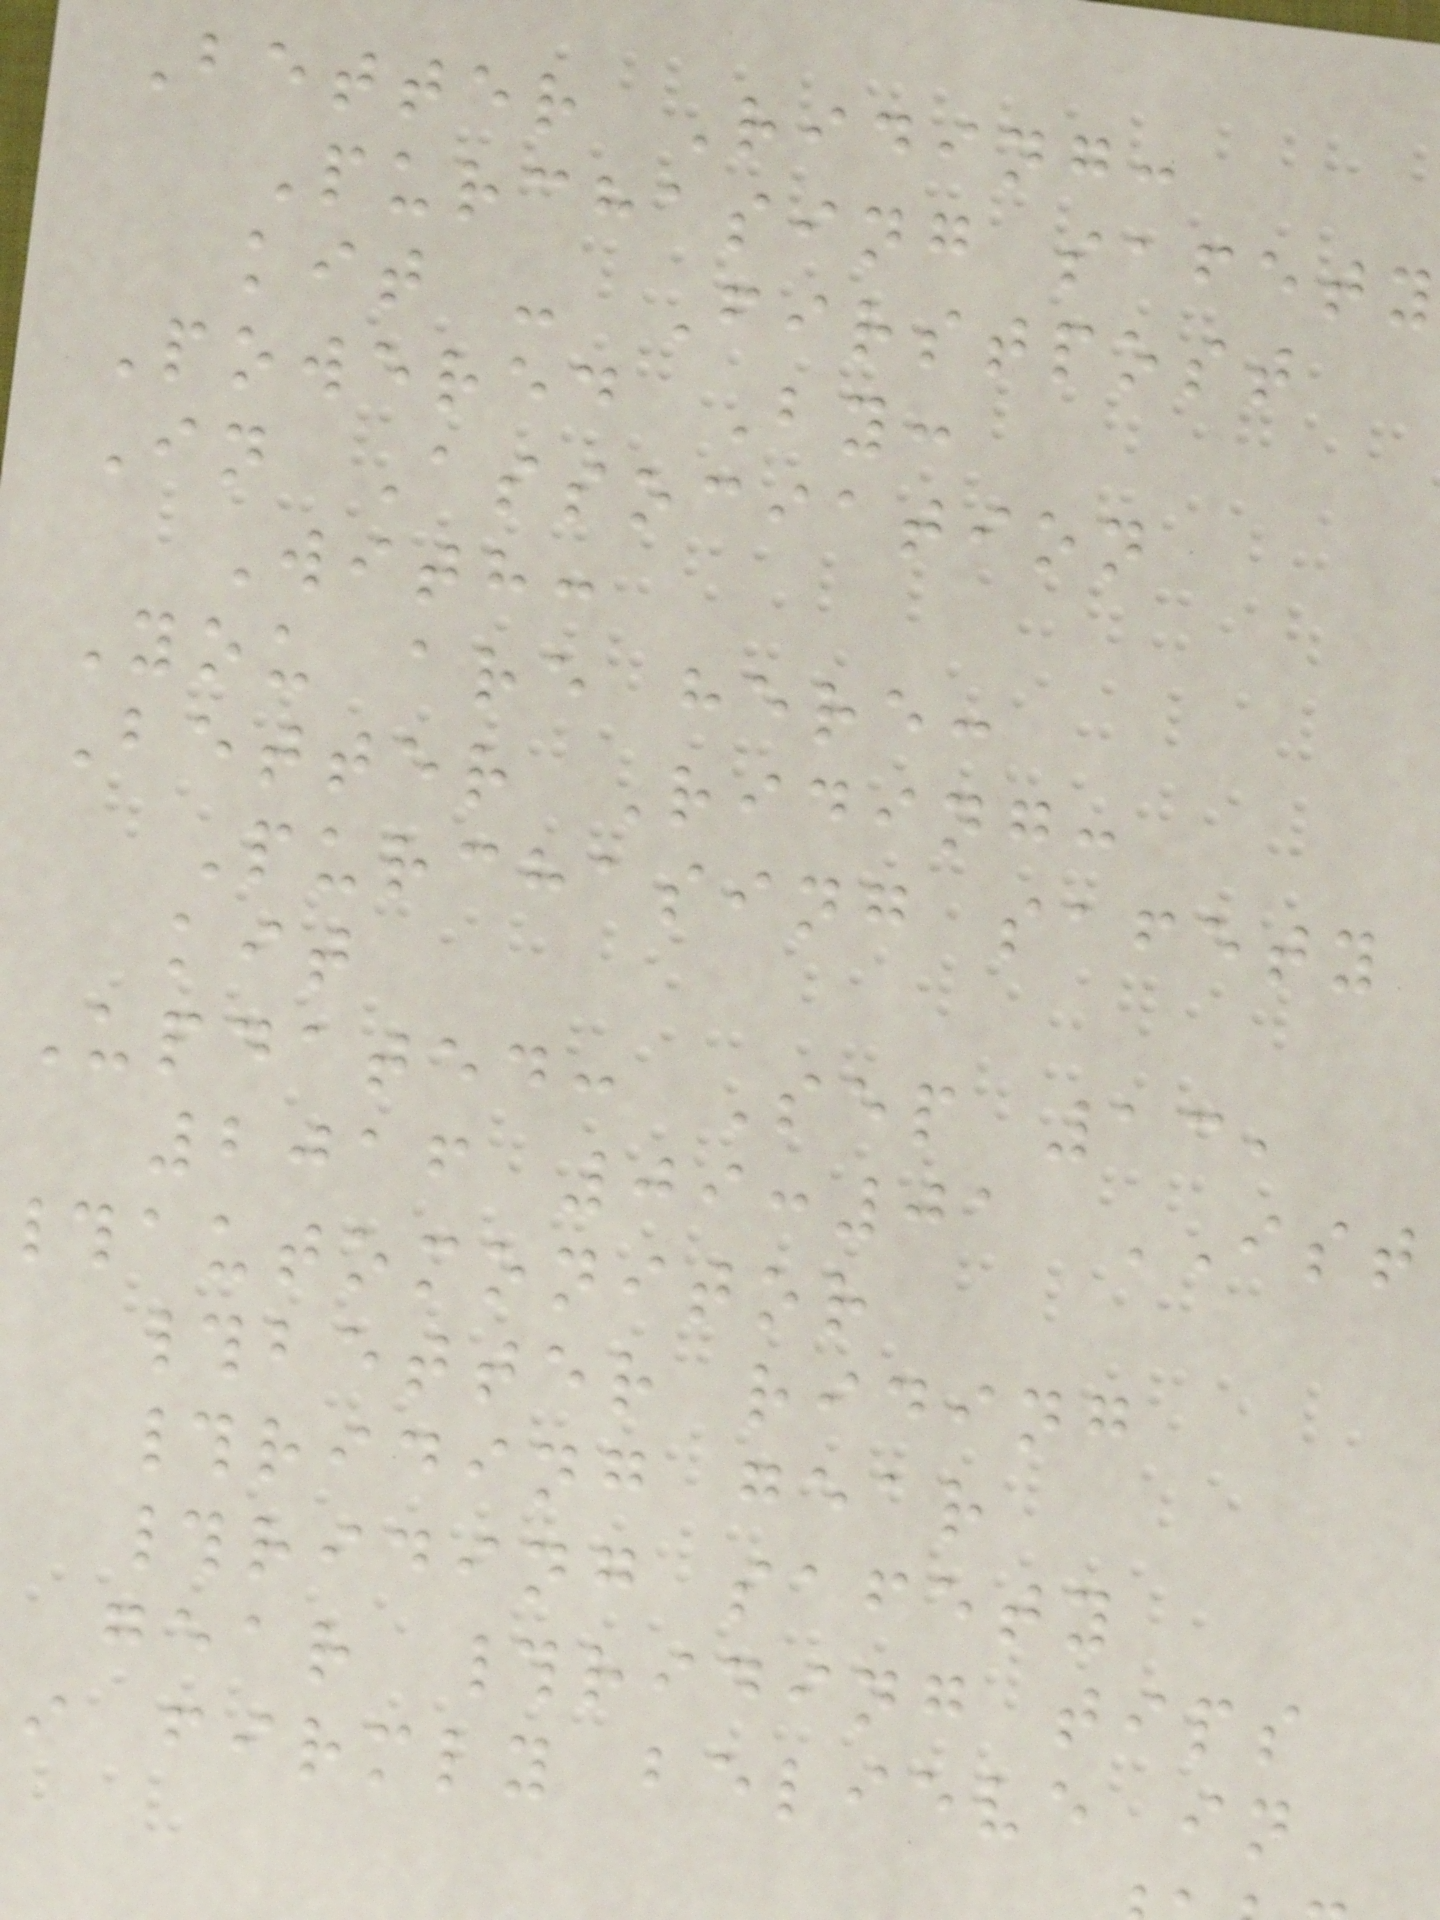Better Riding:
Purchasing safety
kit - Firstpost
Powered By:
In Association
With:
You are here:
Better Riding:
Purchasing safety
kit
Updated: Sep 13,
2016 09:01 IST
automonitor
#better riding
#riding gear
#riding safety
gear #riding tips
i firmly believe in
